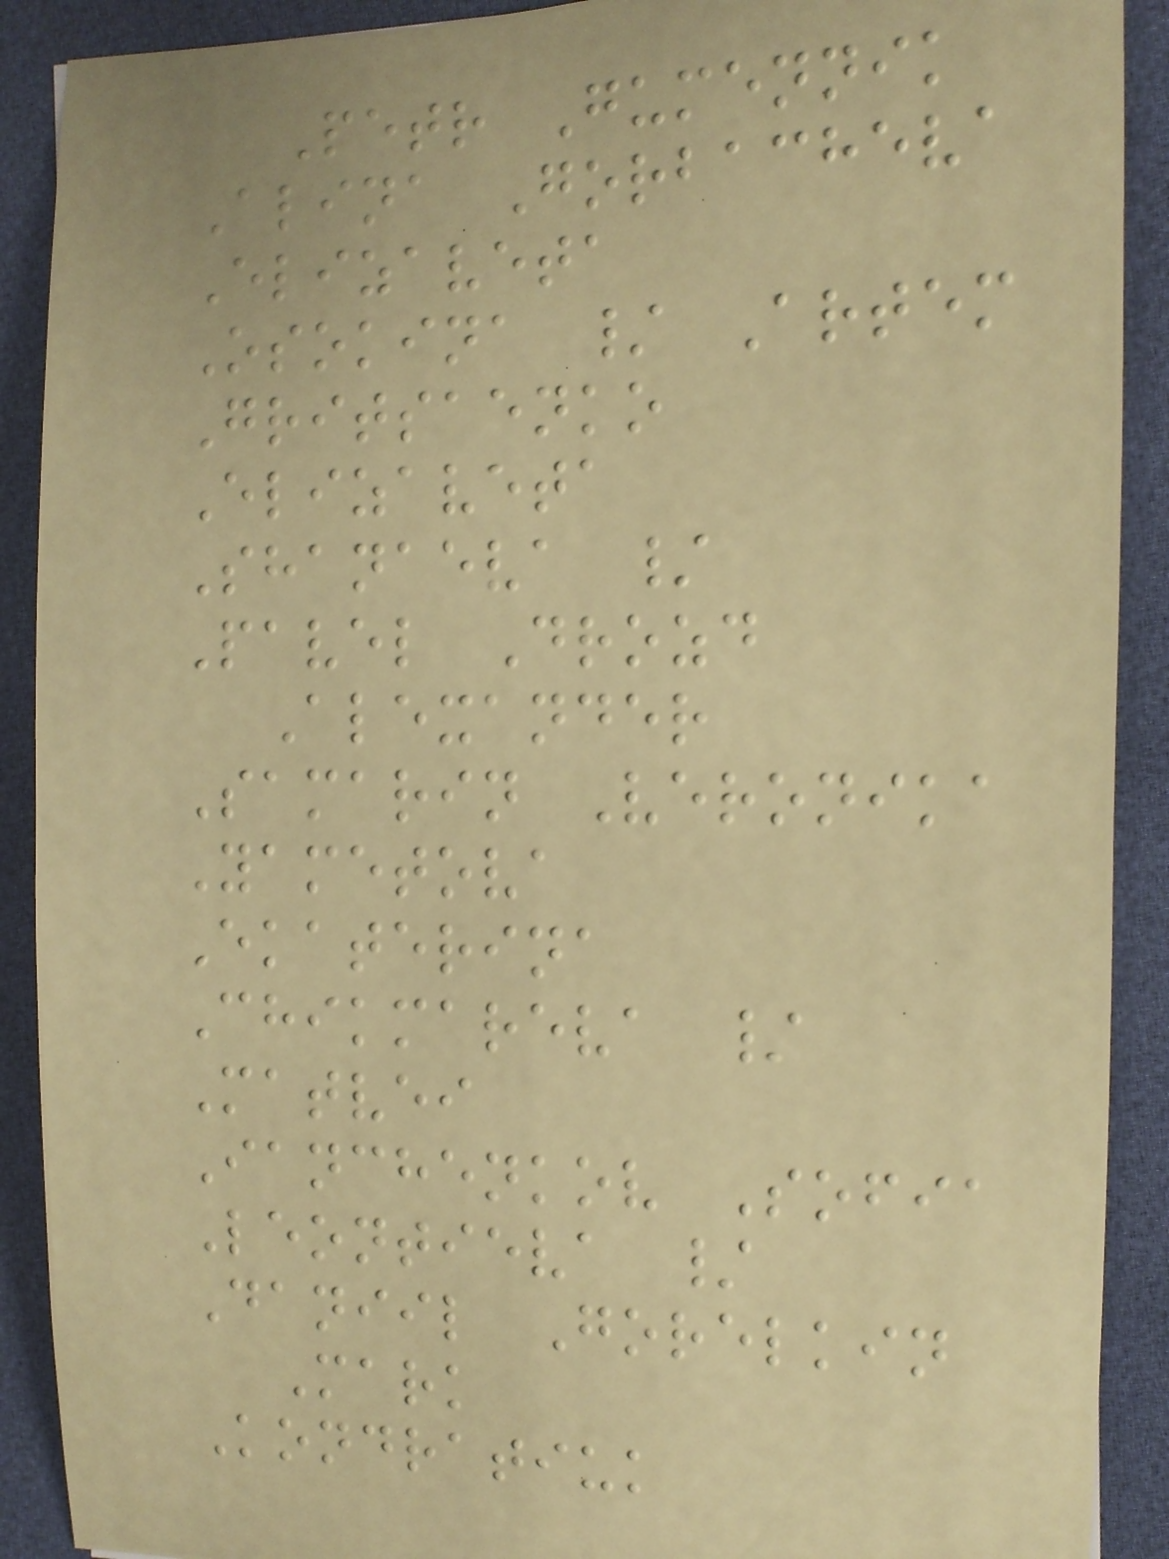Petr Gumennik
Alina Gorbacheva
Elizaveta
Osokina / Artem
Gritsaenko
Elizaveta
Shanaeva /
Pavel Drozd
Alexander
Samarin Veronika
Yametova
Ekaterina
Chikmareva /
Matvei
Ianchenkov Sofia
Leontieva /
Daniil Gorelkin
Mark
Kondratiuk
